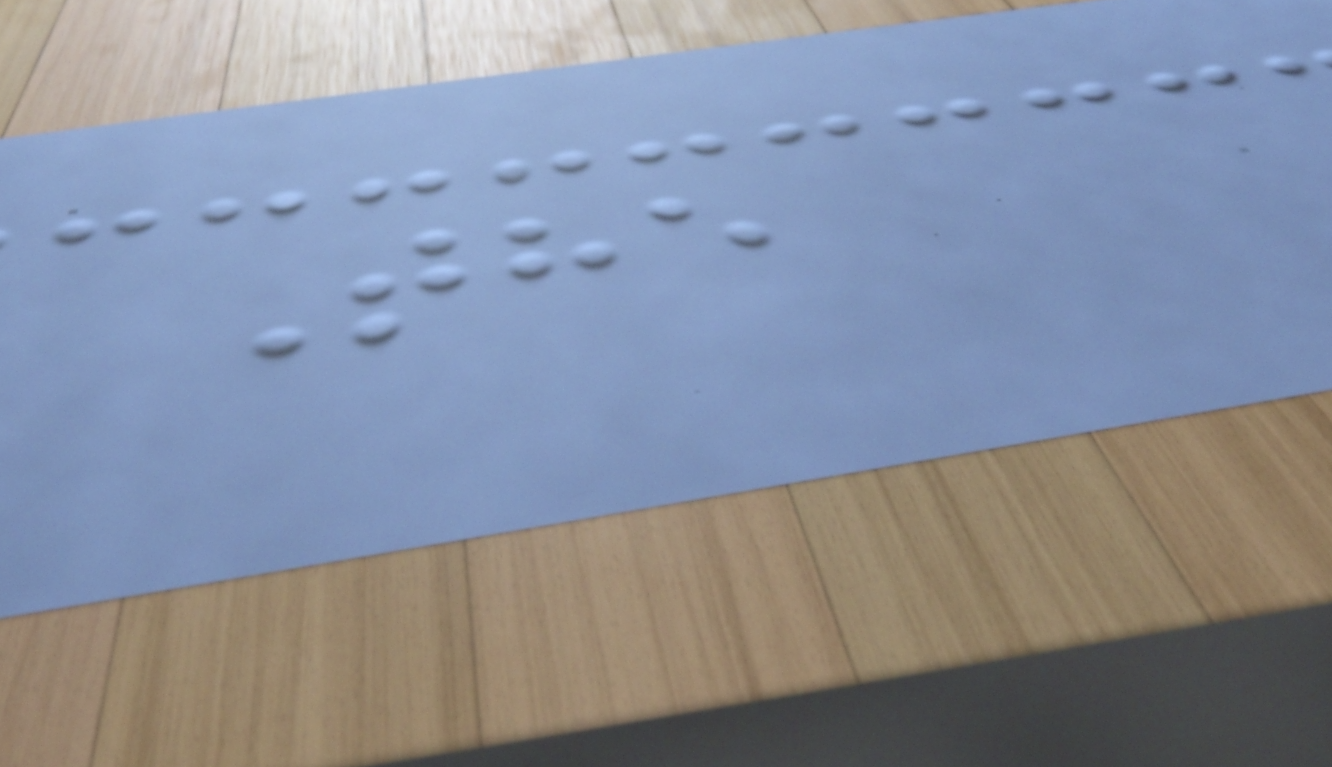The
